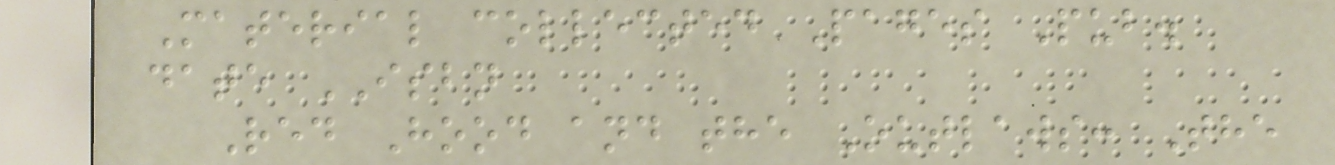Material collected Pages Pub.
date ISBN
Red Hood and the Outlaws: The
